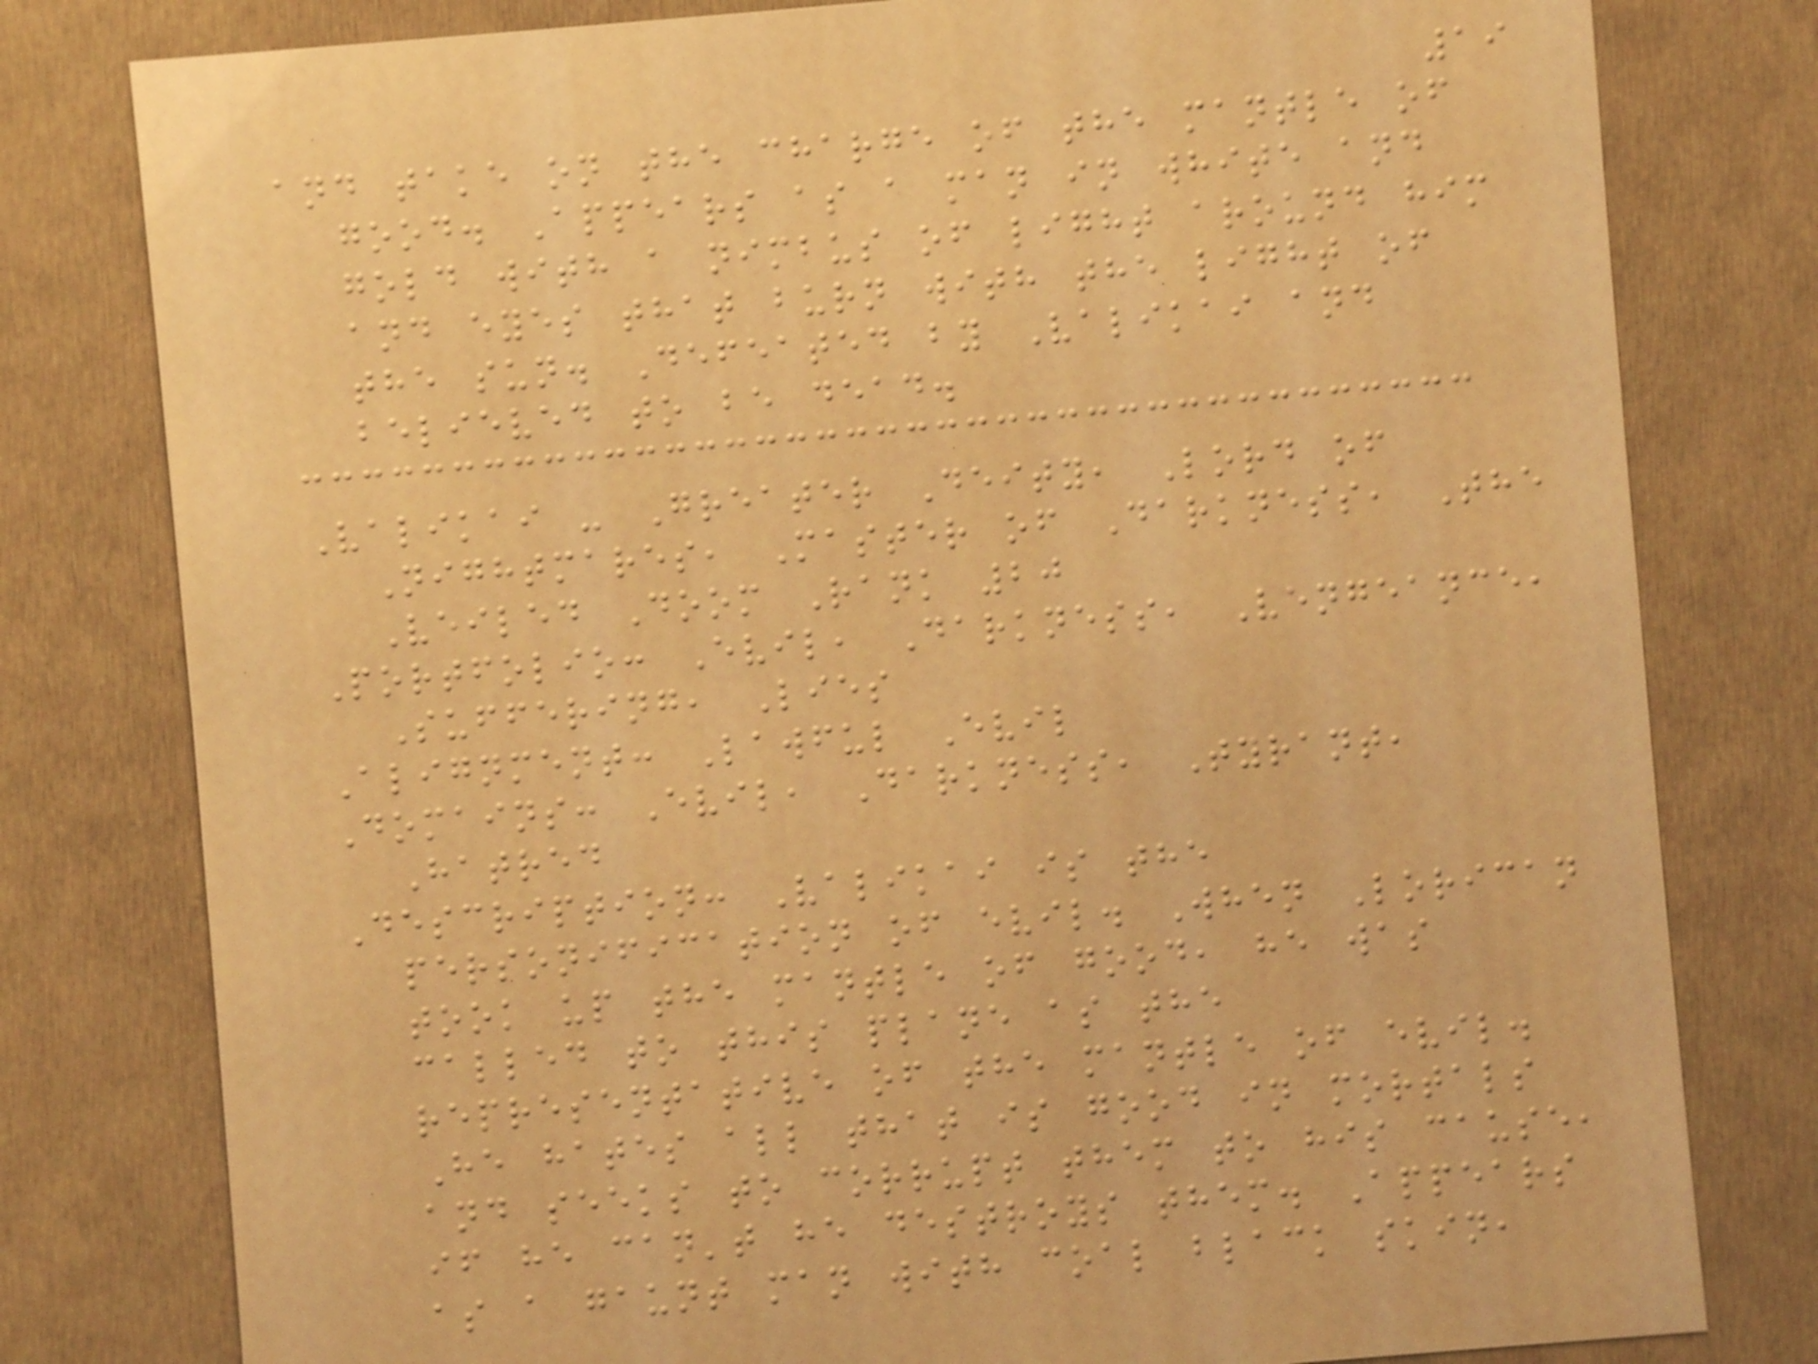19
and take on the charge of the mantle of
good. Appears as a man in white and
gold with a nimbus of light around him
and eyes that burn with the light of
the sun. Defeated by Valikai and
believed to be dead.
Valikai - Greater Deity, Lord of
Nightmares, Master of Darkness, The
Veiled Doom Rank 20
Portfolio: Evil, Darkness, Vengeance,
Suffering, Lies
Alignment: Lawful Evil
Domains: Evil, Darkness, Tyrant,
Hatred
Description: Valikai is the
personification of evil. When Lorican
took up the mantle of good, he was
called to this plane as the
representative of the mantle of evil.
He hates all that is good in mortals
and seeks to corrupt them to his cause,
if he can't he destroys them. Appears
as a gaunt man with coal black skin,
